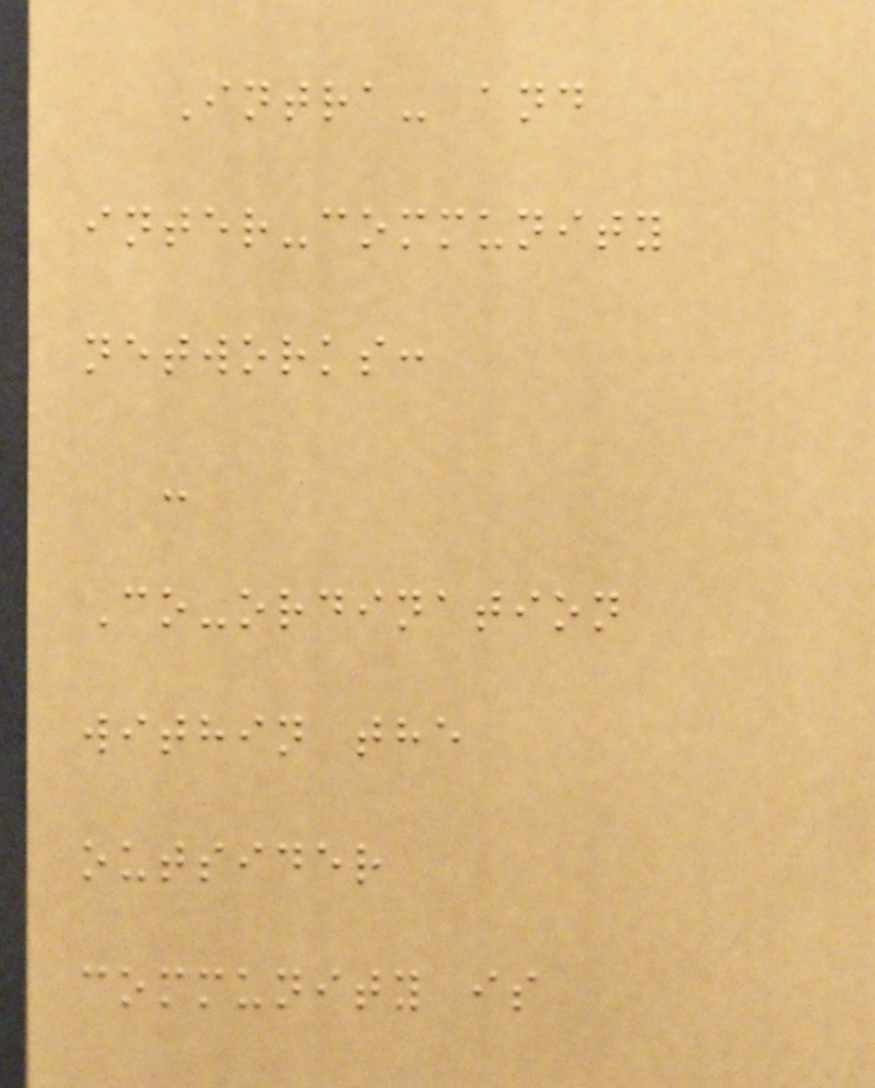Intra- and
inter-community
networks:
-
Co-ordination
within the
outsider
community is
